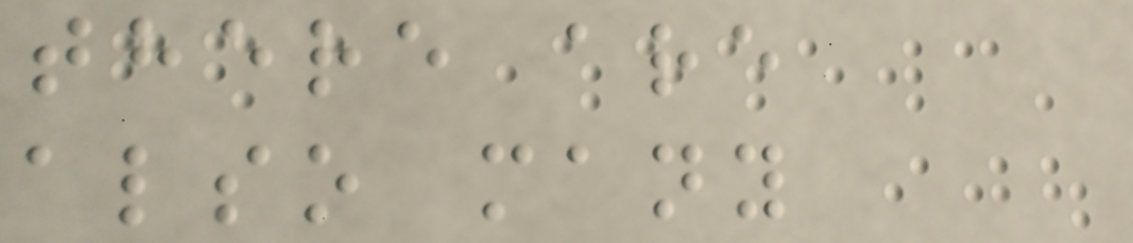there are
also many
